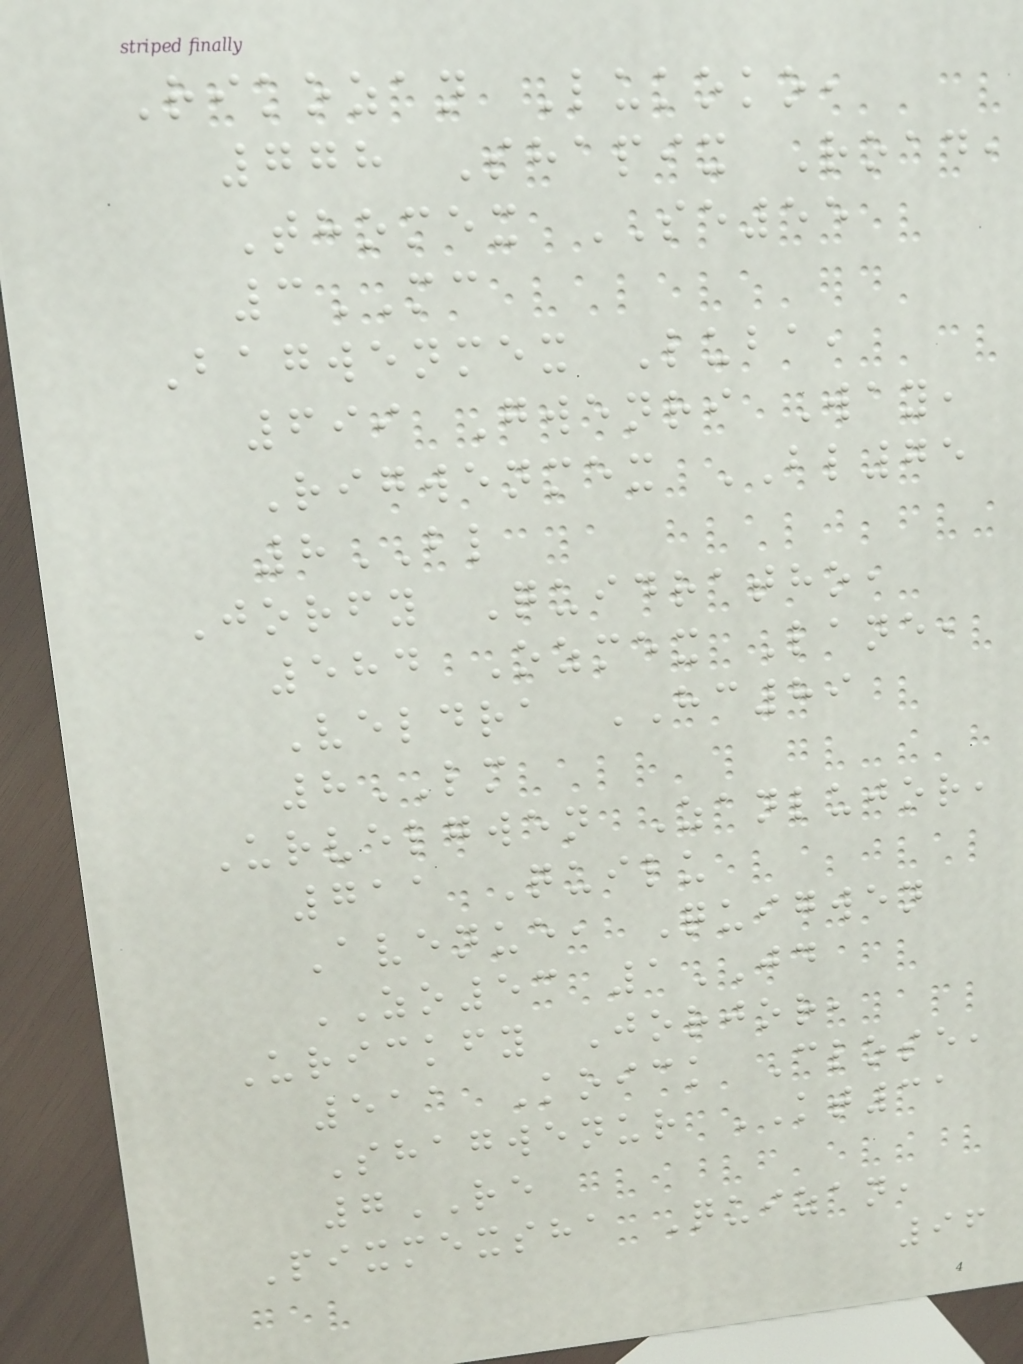Rikozan Lukoko,
778 Shapix Road,
Thomex SE55
3MC
Bagwenmex Luba,
699 Gwenri Way,
Rigwenmex BL75
8BL
Jorfy Quidratho,
584 Ozmex Lane,
Veldra HC89
8LM
Urvelgwen Zanlujor,
711 Quilu
Avenue, Quigwen
ZO53 1JD
Urickfy Jorjor,
511 Koick Close,
Shagwenur KT31
7RE
Pixmexsha Quizan,
96
